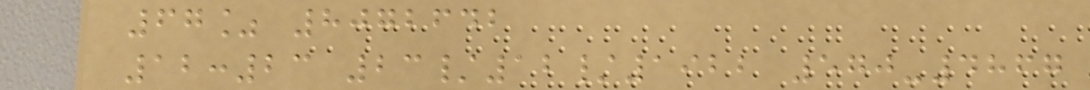67% 8072642
12:23 23/12/1922 570-4867
